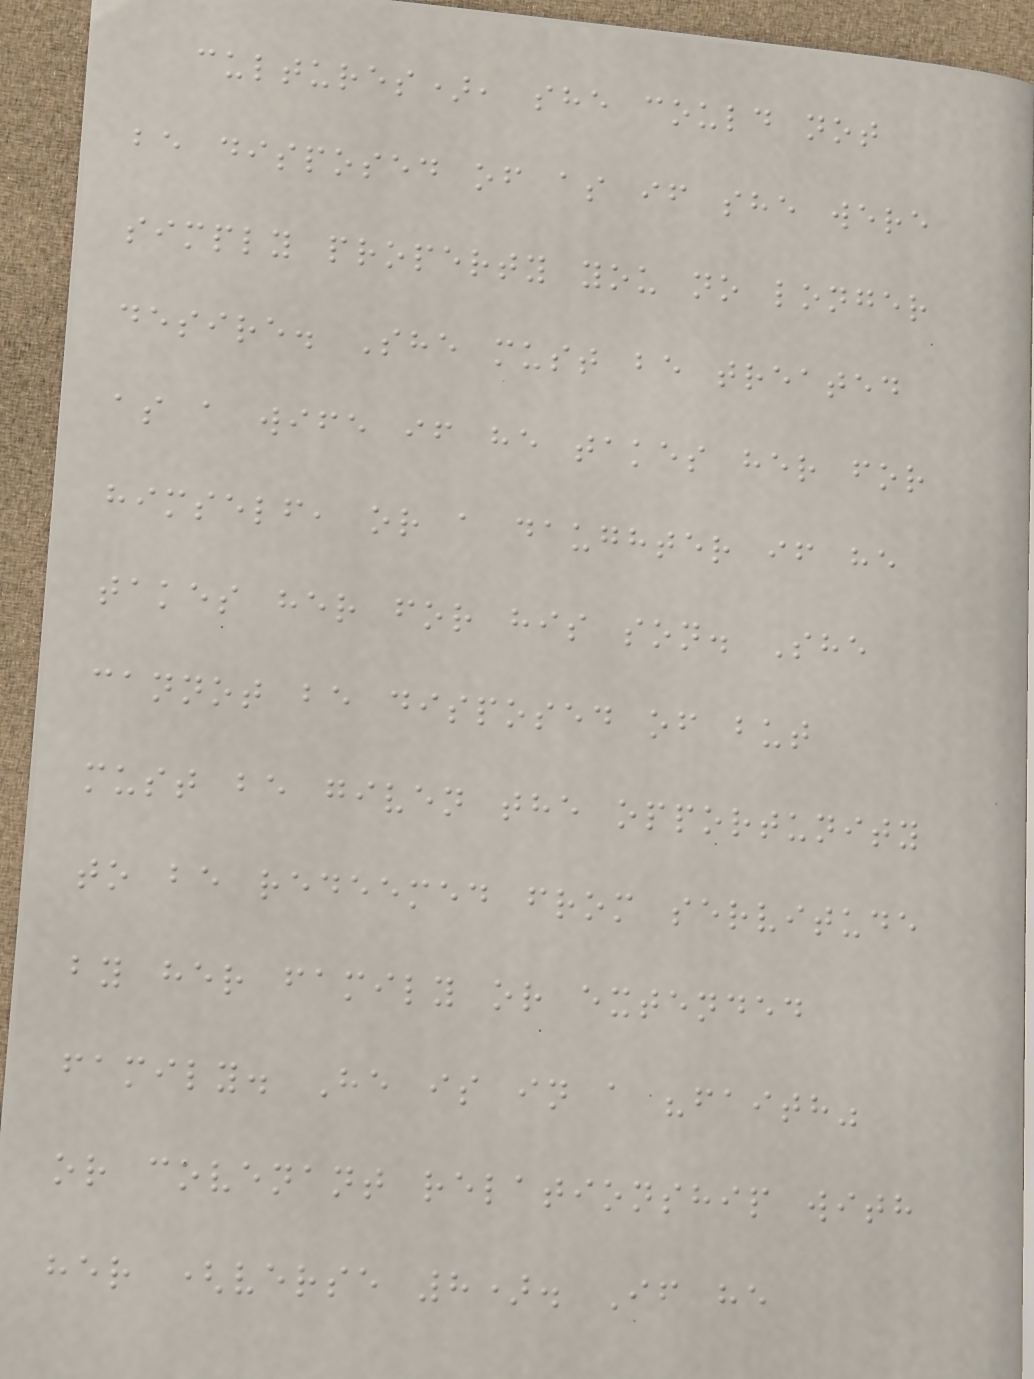cultures), she could not
be disposed of as if she were
simply property you no longer
desire. She must be treated
as a wife if he takes her for
himself, or a daughter if he
takes her for his son. She
cannot be disposed of but
must be given the opportunity
to be redeemed from servitude
by her family or extended
family. He is in a "faith"
or covenant relationship with
her (verse 8). If he
